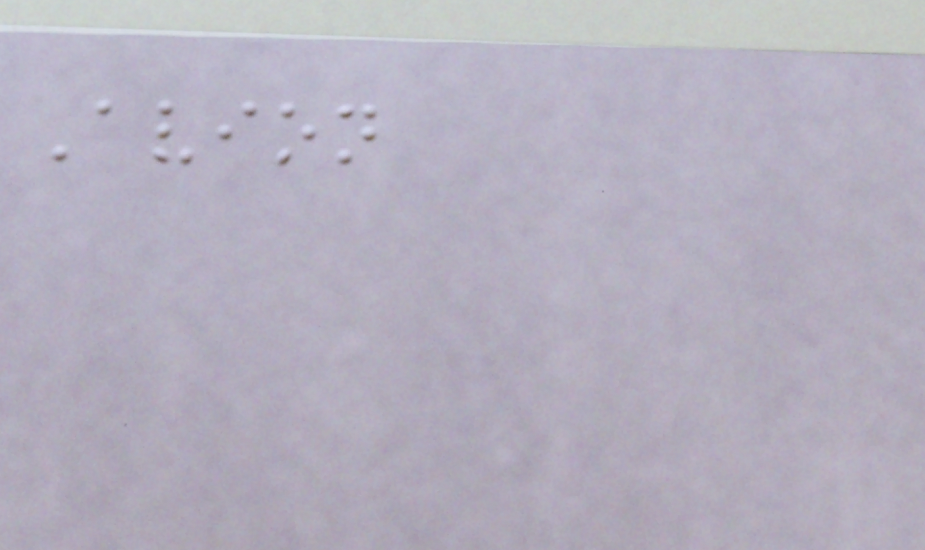Avion
